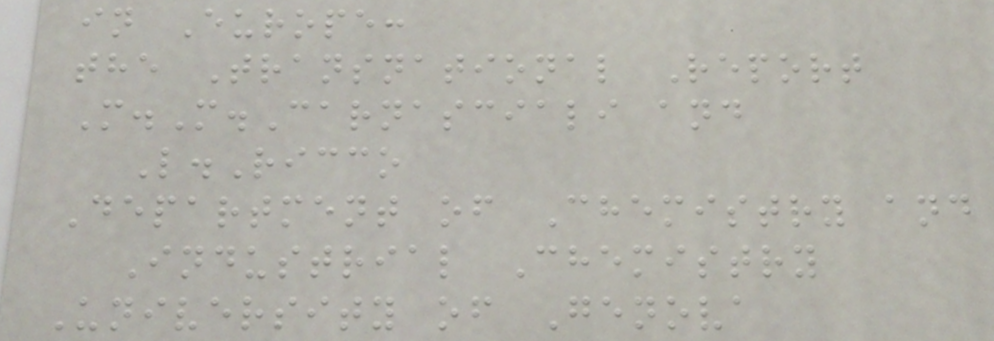in Europe:
the Transnational Report
M.M.Carnasciali and
L.Ricco
Department of Chemistry and
Industrial Chemistry
University of Genova
